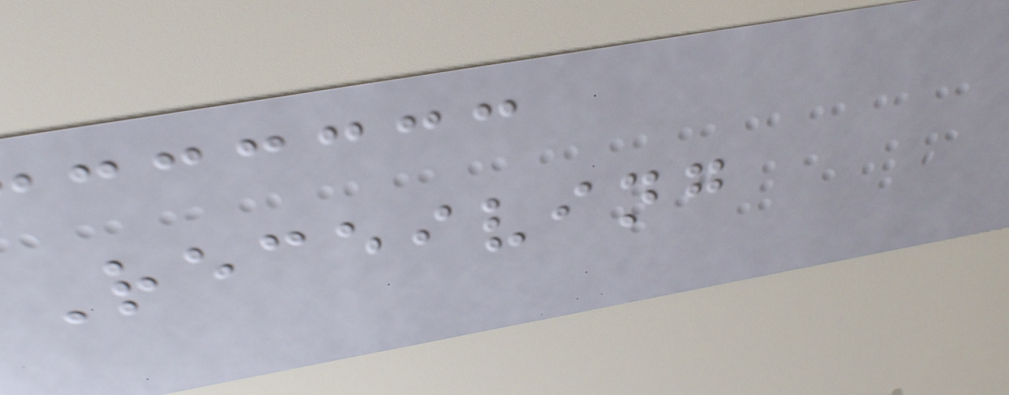Receiving
